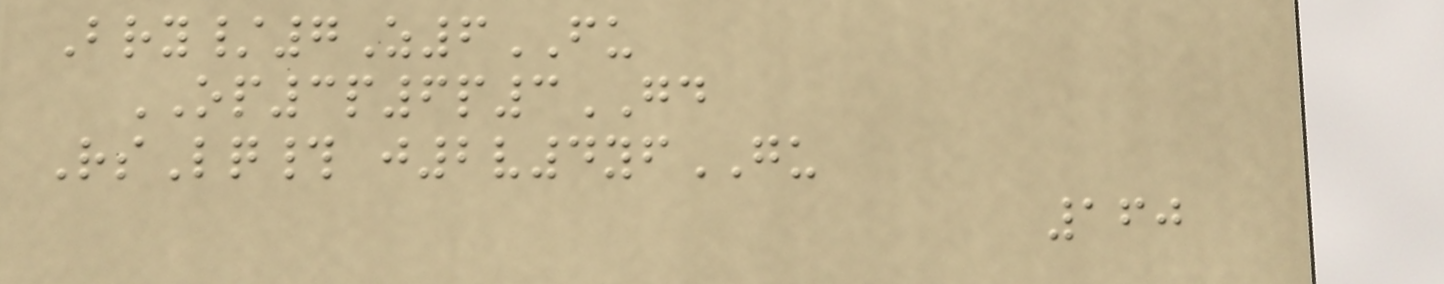Bry/7Z6FU
OP3p6p3GD
RsLq# j2v4yfGU
160
